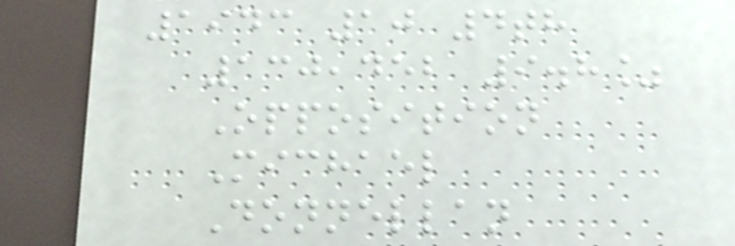1943 10 4th
130,452 9.8%
Opposition
Michael
Donnellan
